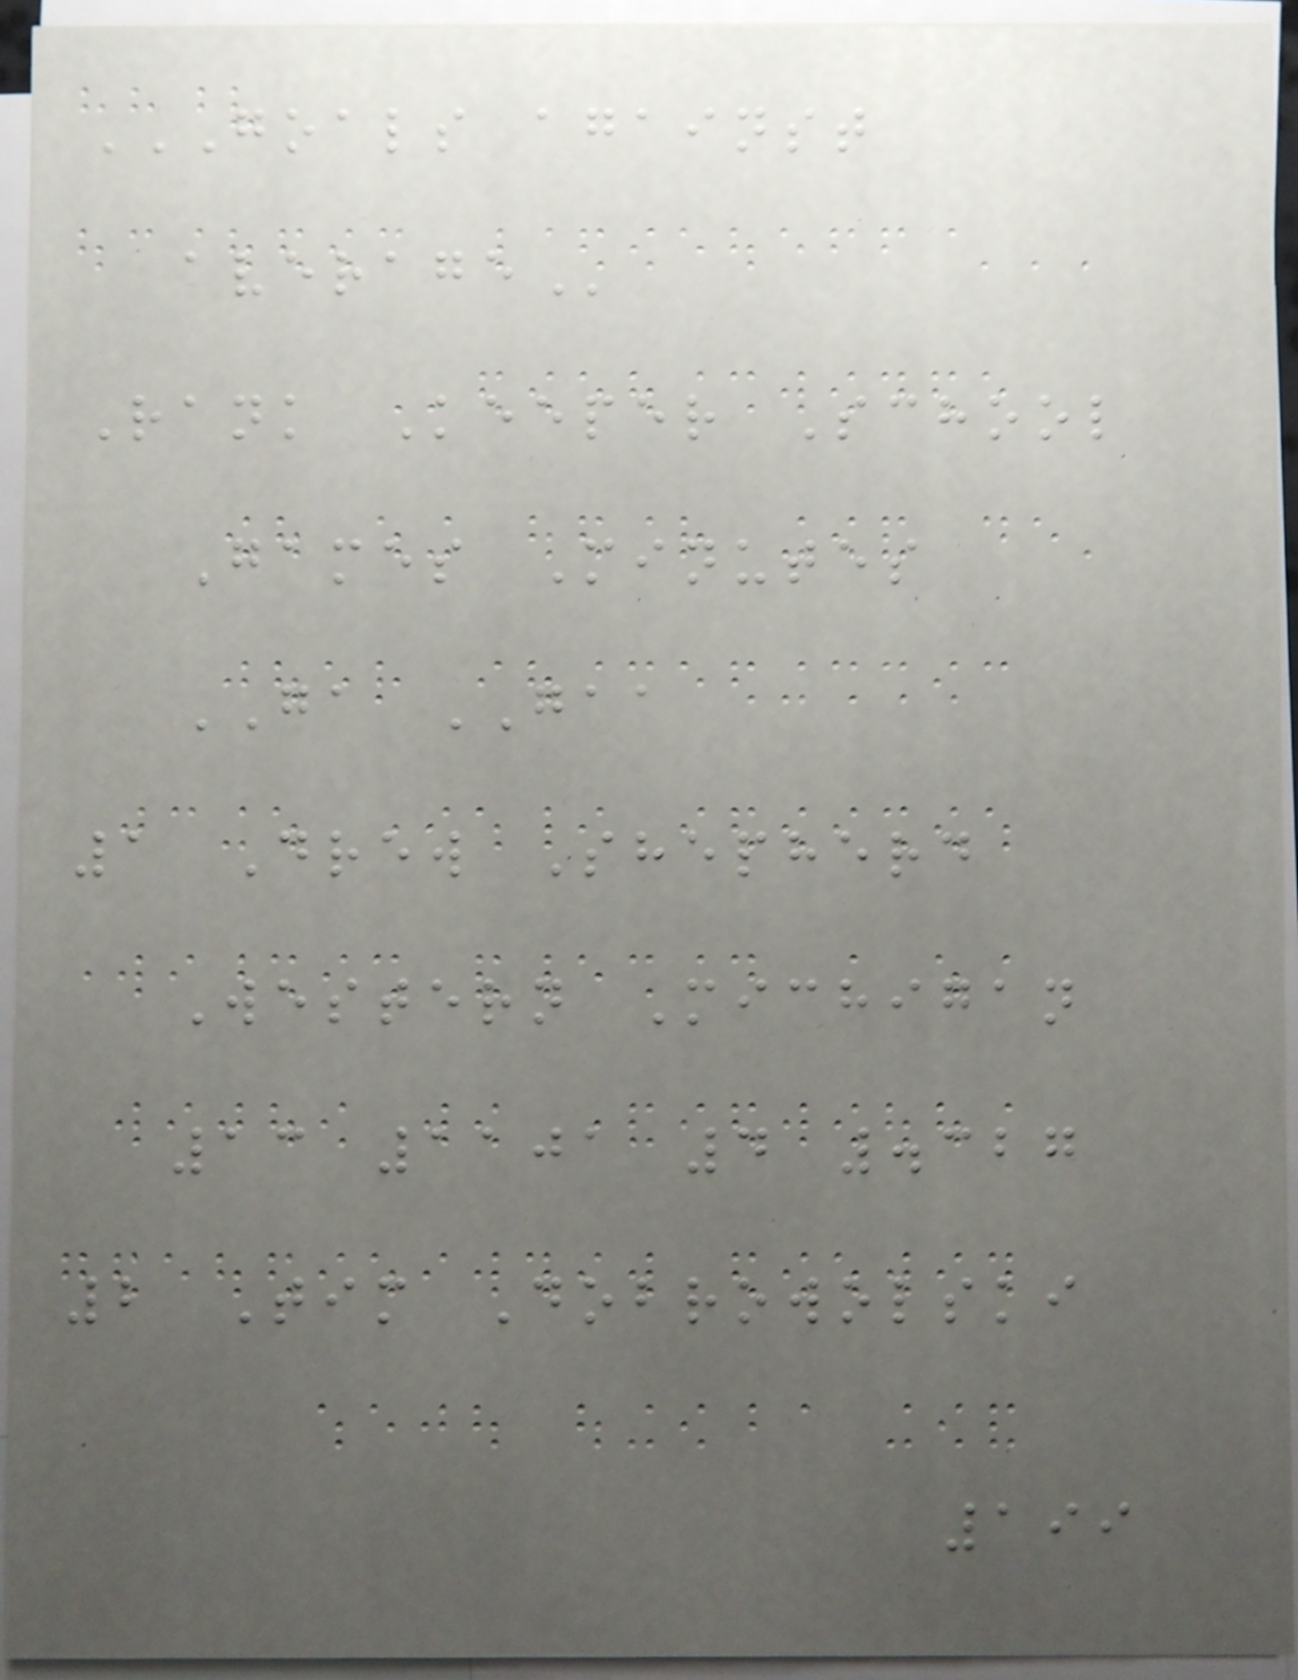GOALS AGAINST
AVERAGE
Rank Keeper School
Games Minutes
GA GAA
1 Drew Shepherd
Western Michigan
13 1101 4 .327
2 Tim Dobrowolski
199
